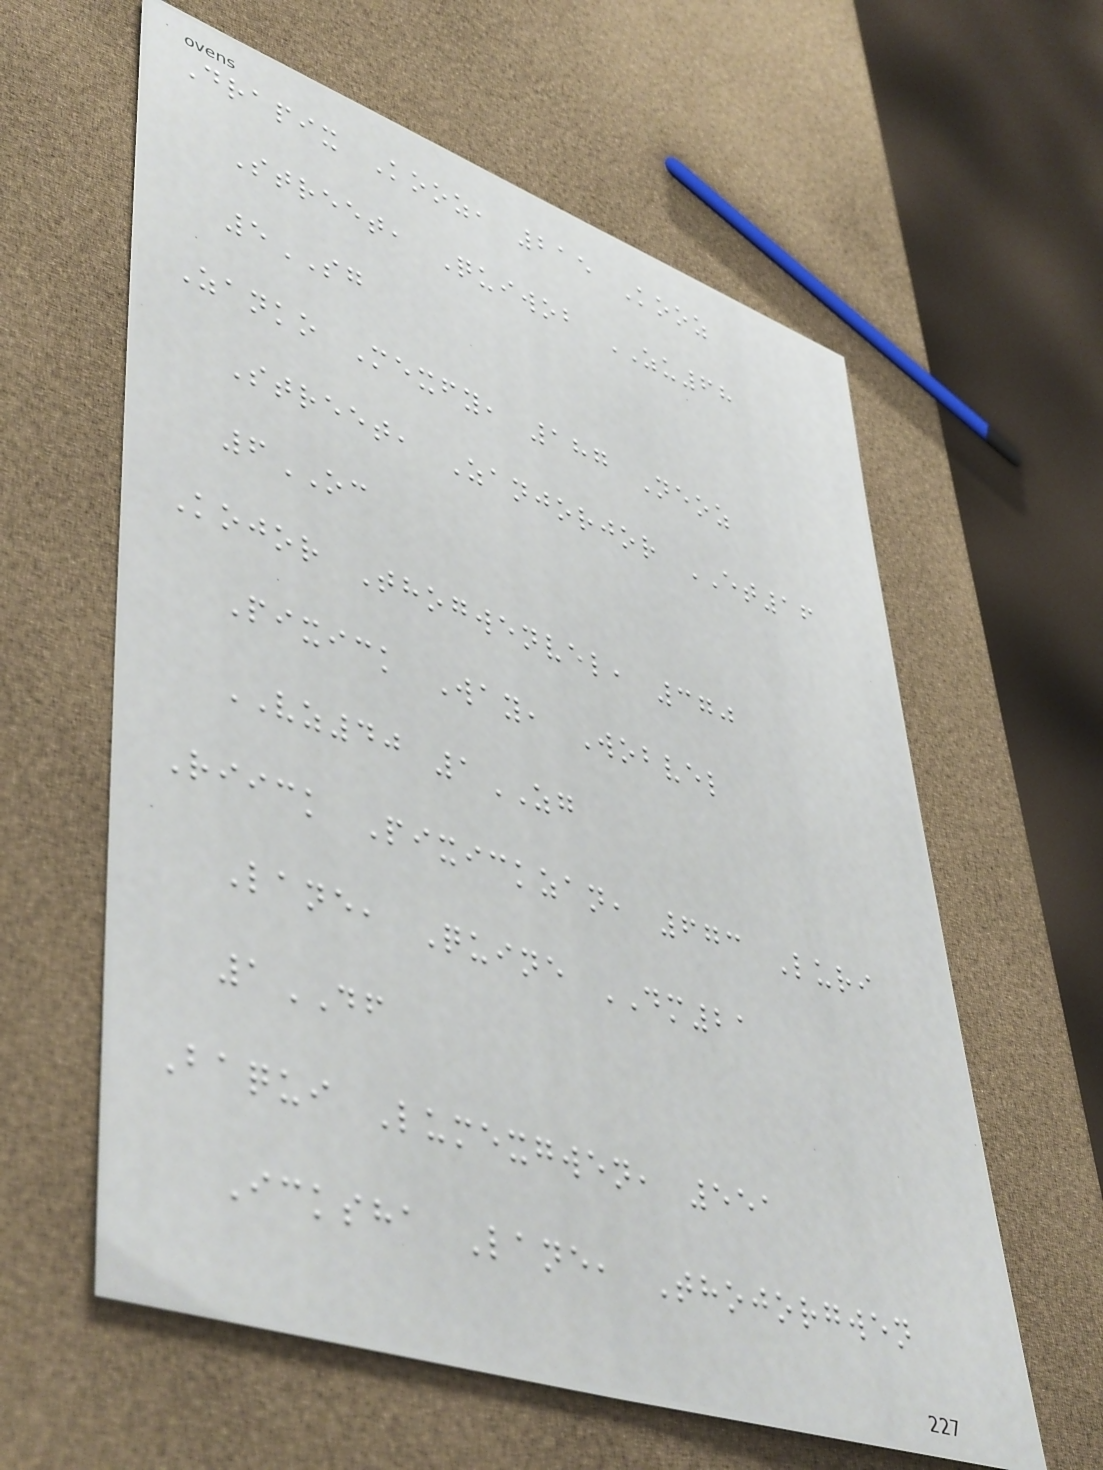Drapix Kooz, 215 Kooz
Street, Quiwob ZU68
5SG
Zanko Mexfy, 187 Neoz
Street, Zanjorjor ET16
6OC
Kojor Thogwenvel, 370
Pixick Way, Wobvel
VZ40 1ZG
Riick Pixickzan, 673 Luri
Lane, Quine DM21
1DF
Baqui Lumexgwen, 551
Icksha Lane, Thojorgwen
